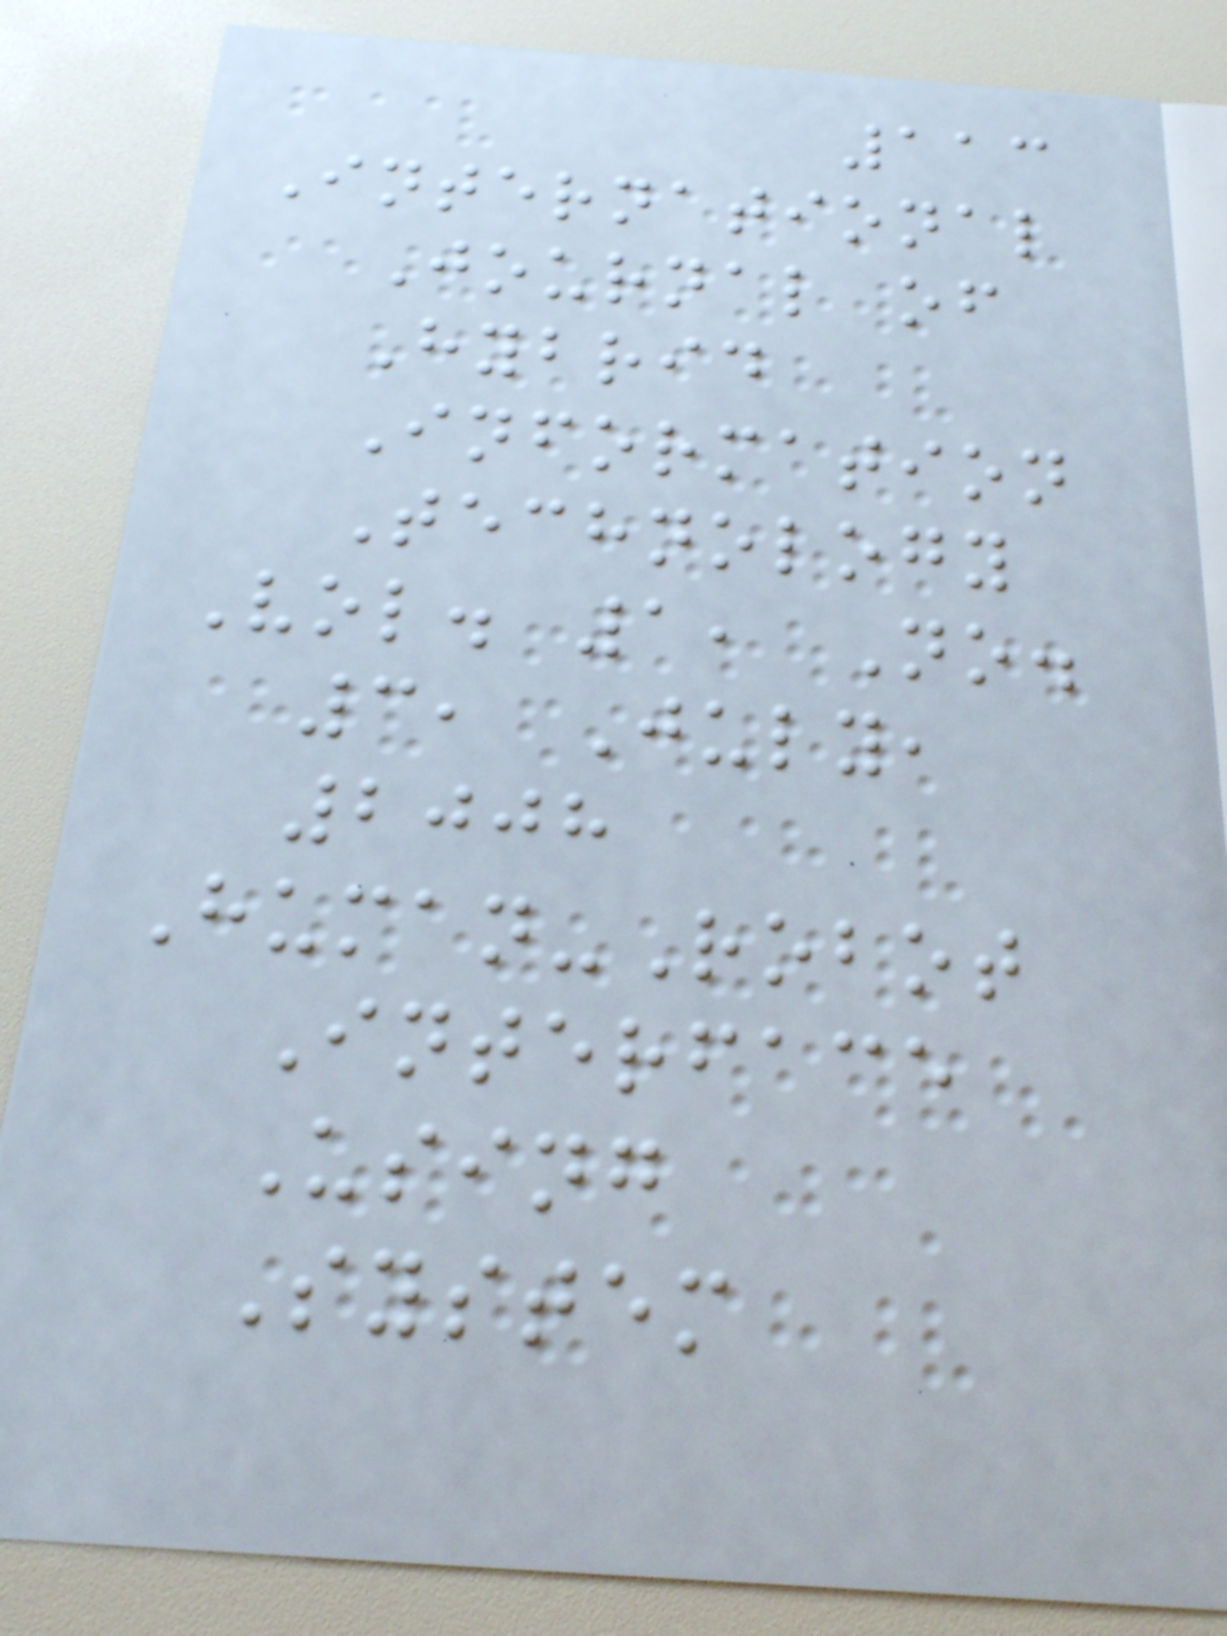113
International
Journal of
Hybrid
Information
Technology
Vol. 1, No.
3, July,
2008
Human-Robot
Interface
Using
System
